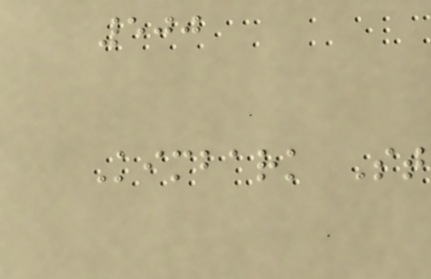500
Kimbark St
